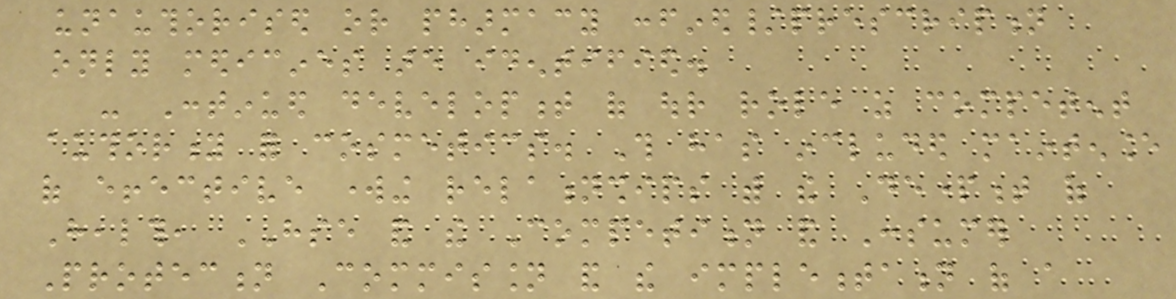unauthorised or pharmacy confined/prescription
only medicines are identified.
- Continued development of our role as competent
authority for cosmetics. This has included maintenance
of effective working relationships with the Department of
Health, HSE and the Competition and Consumer
Protection Commission and the implementation of a
